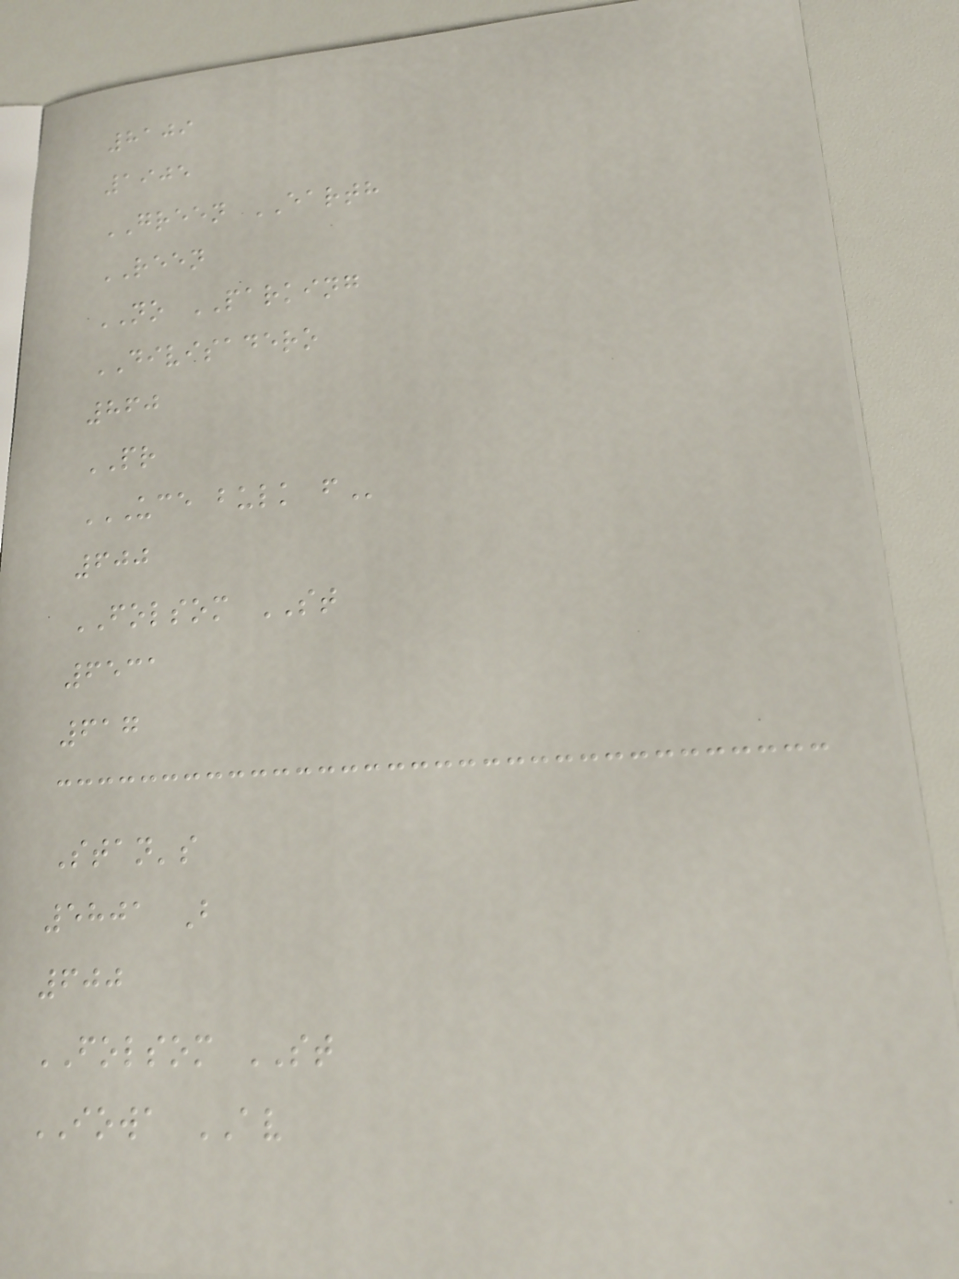8109
1905
GREEN EARTH
REEN
NO PARKING
DIVISADERO
860
PR
UCE BULK F
600
FOLSOM ST
6531
617
Stan's
5801 B
600
FOLSOM ST
IOWA AV
